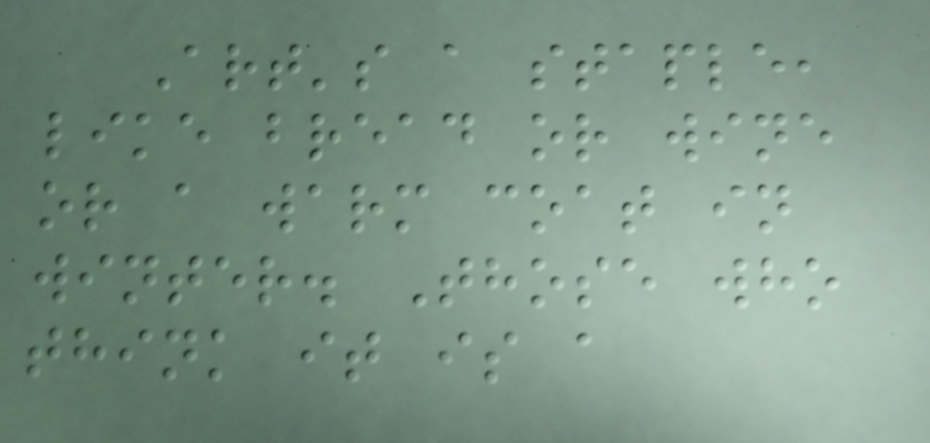Art's a staple,
like bread or wine
or a warm coat in
winter. Those who
think it is a
